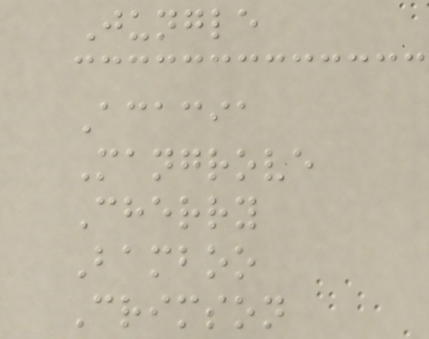Jungle
Acacia
Mangrove
Cherry
Bamboo
Crimson
